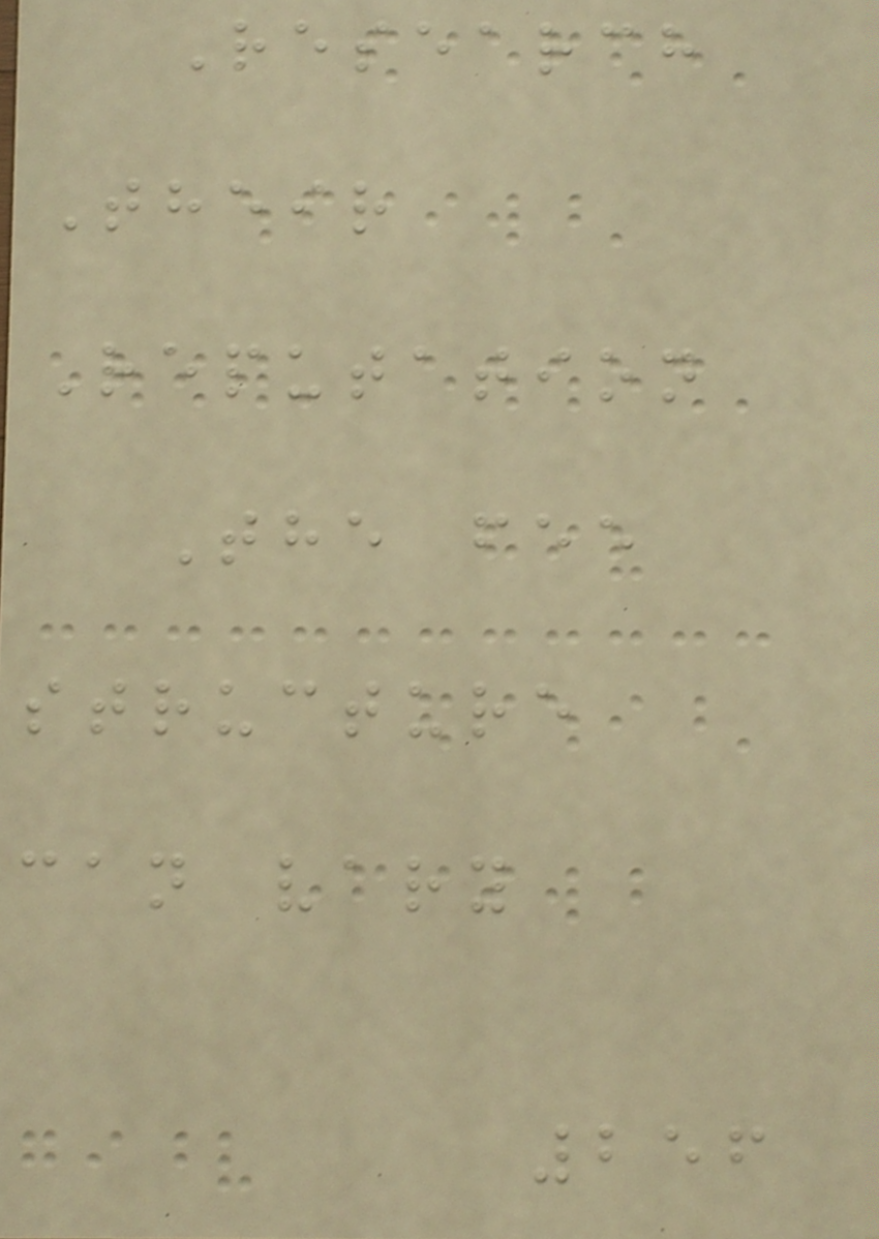Research
Their
Reputation
The fee
structure
can vary
256
